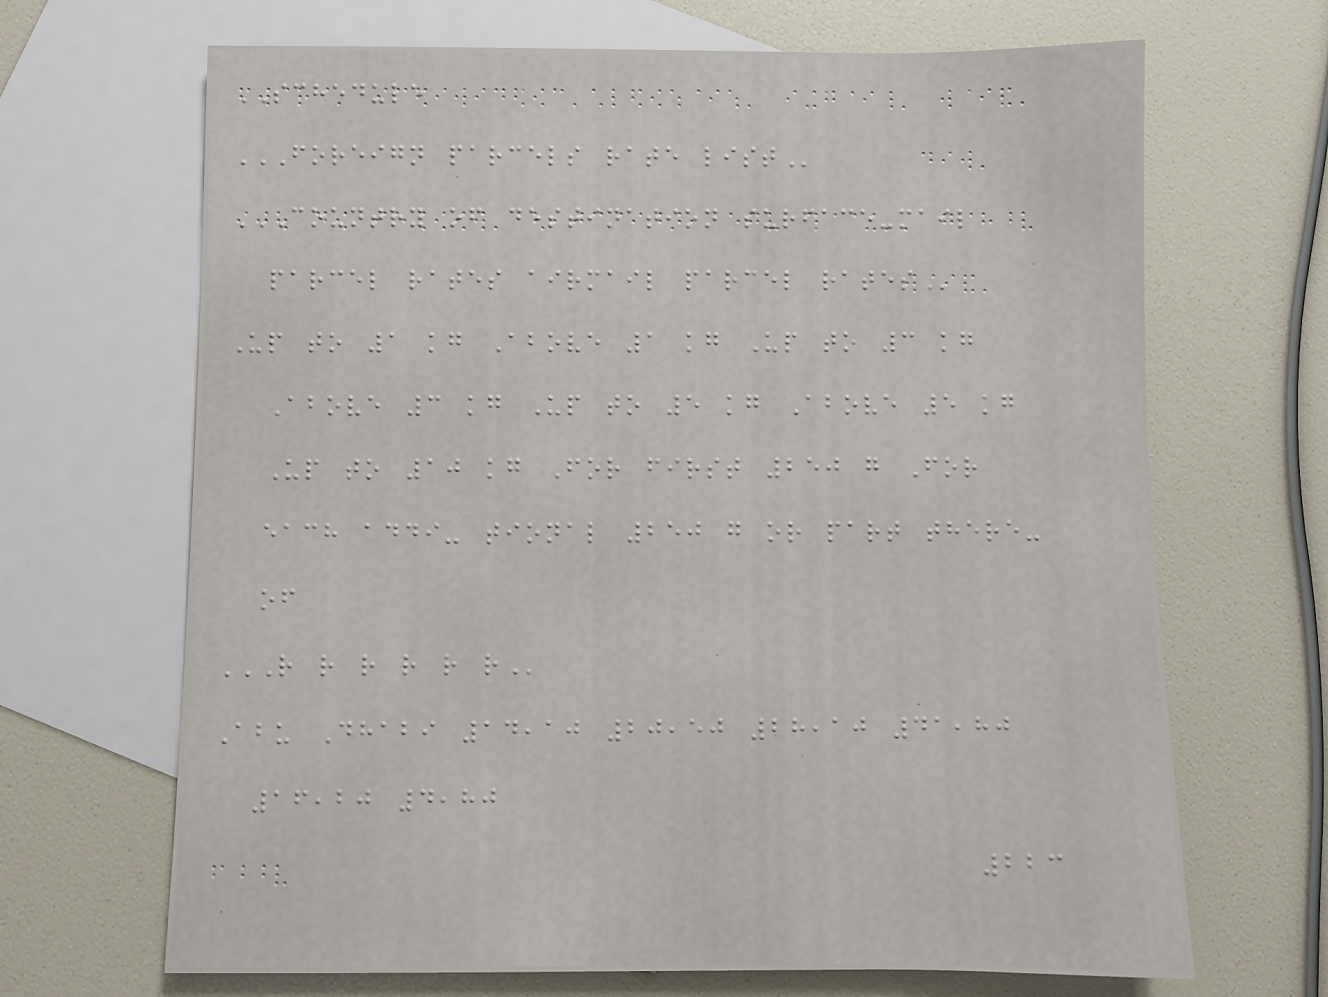SCHEDULE
FOREIGN PARCELS RATE LIST
COUNTRY OF DESTINATION SURFACE-MAIL
PARCEL RATES AIRMAIL PARCEL RATES
Up to 1 kg Above 1 kg Up to 3 kg
Above 3 kg Up to 5 kg Above 5 kg
Up to 10 kg For first 250 g For
each addi- tional 250 g or part there-
of
R R R R R R
Abu Dhabi 14,10 20,50 28,10 41,80
16,20 4,80
223
